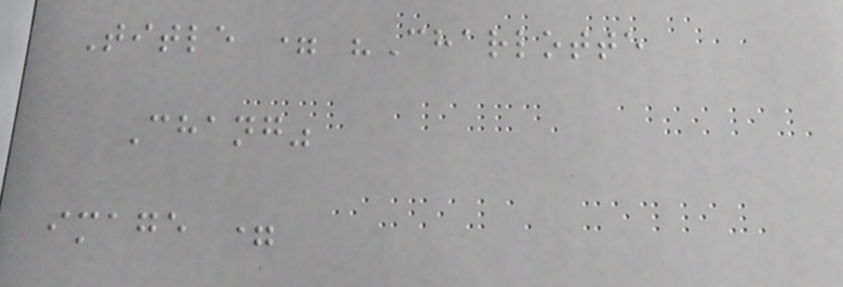Title = "Charlotte
Chang"
image =
